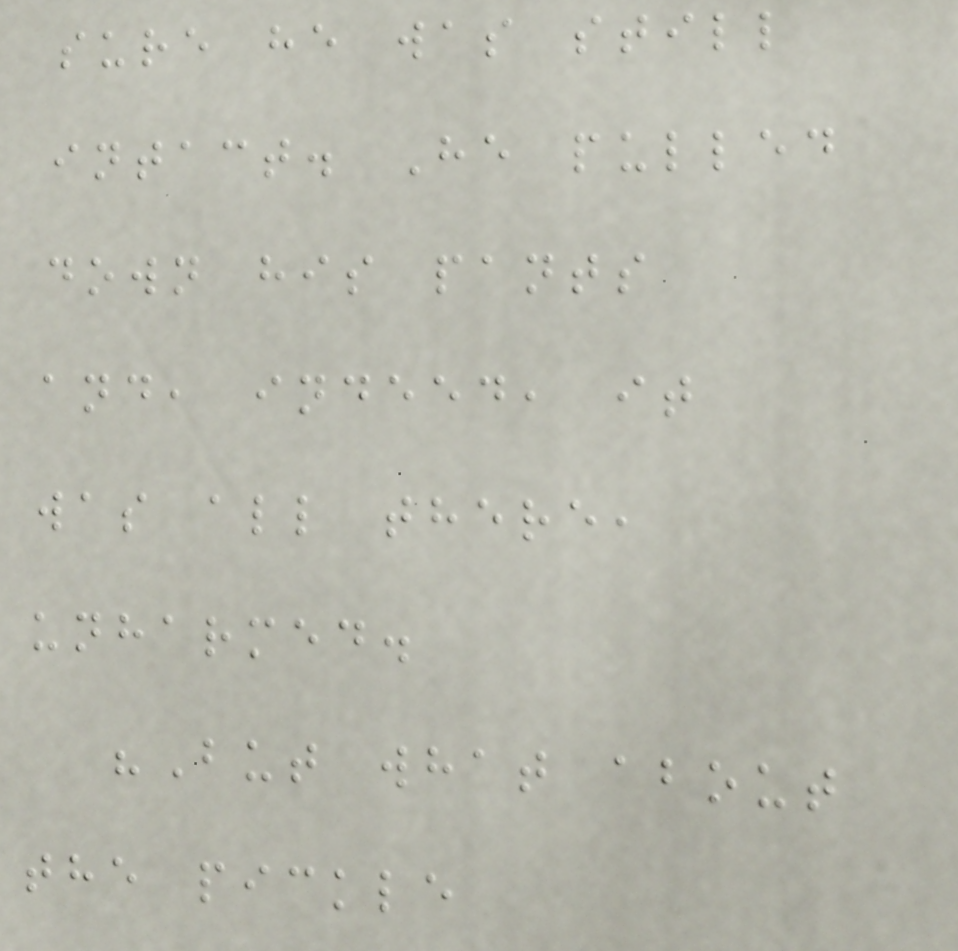sure he was still
intact. He pulled
down his pants
and, indeed, it
was all there,
unharmed.
"But what about
the pickle
